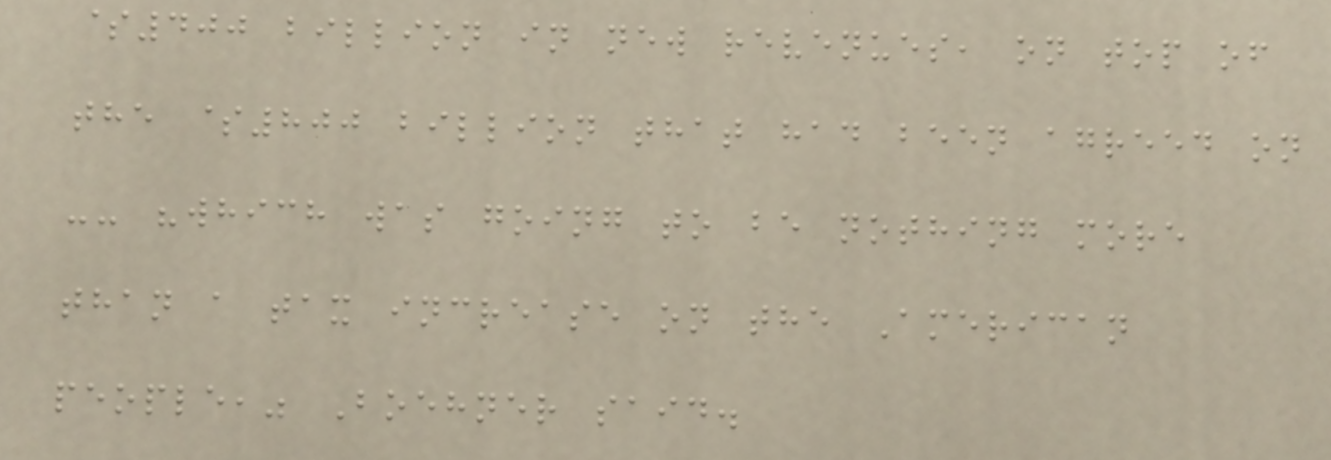$400 billion in new revenues, on top of
the $800 billion that had been agreed on
-- "which was going to be nothing more
than a tax increase on the American
people," Boehner said.
